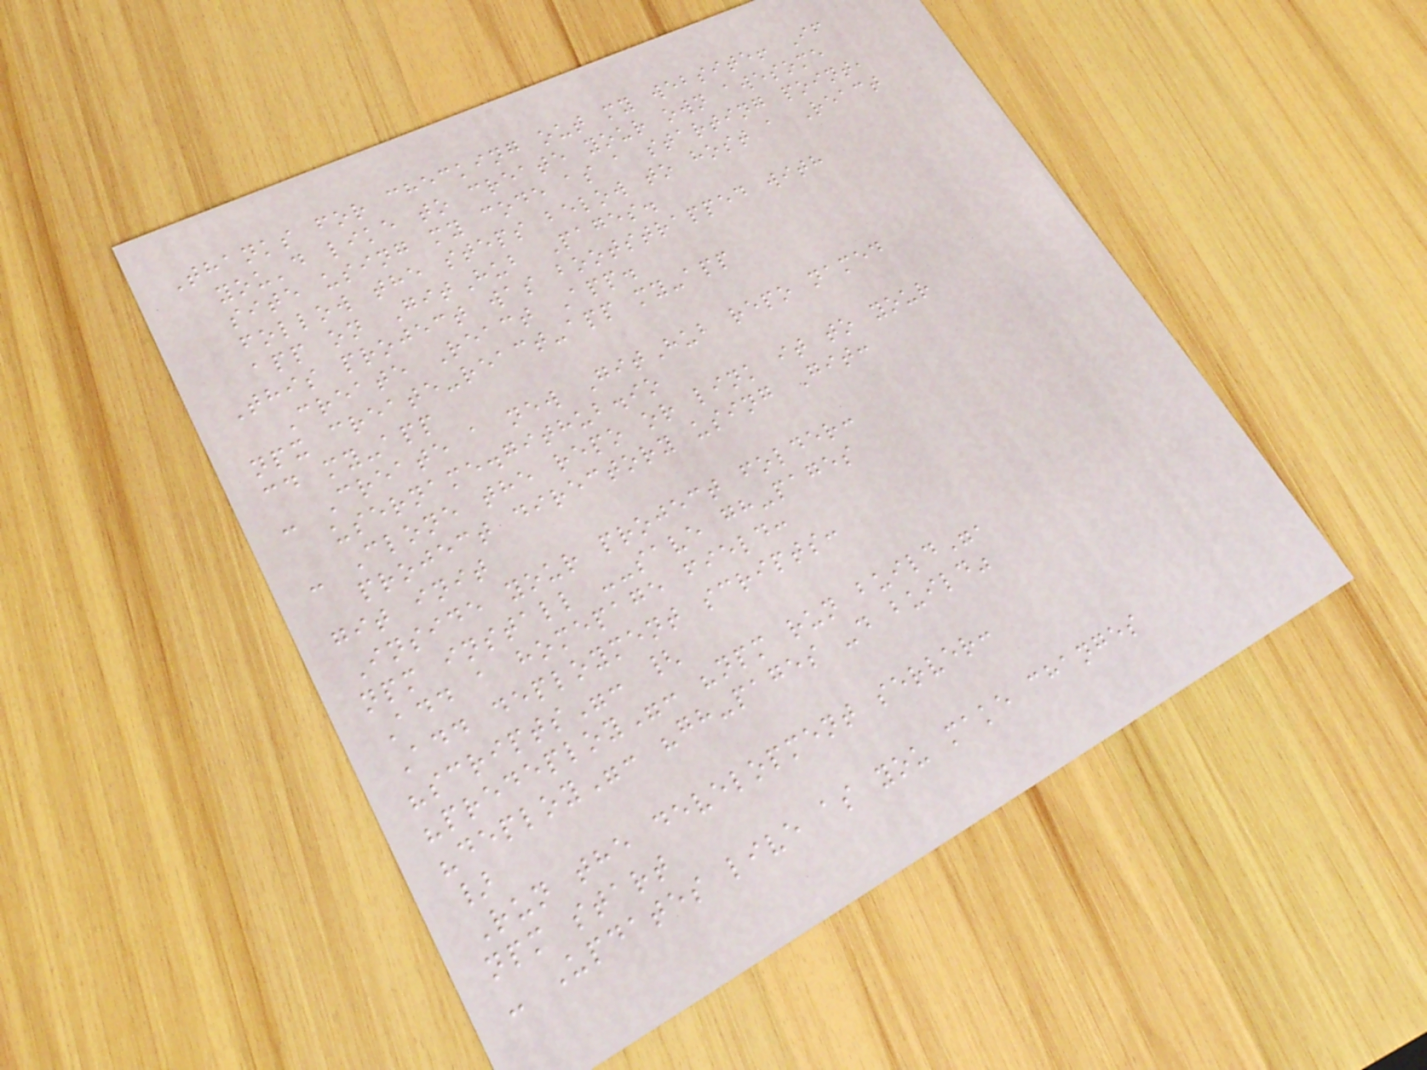Thanks for checking out my website! If
you'd like to create your own awesome
site using my code as a starting point,
follow the steps below to host a React
app on GitHub Pages.
This project was bootstrapped with
Create React App.
npx create-react-app my-app
cd my-app
- Create a new GitHub repo named
username.github.io
- Clone the repo or link it to your
project directory using Git:
git init
Inside your project folder:
npm install --save gh-pages
Add a homepage field:
Add deployment scripts:
"scripts": {
"predeploy": "npm run build",
"deploy": "gh-pages -d build"
}
Run the development server:
npm start
- Updates live as you make changes
